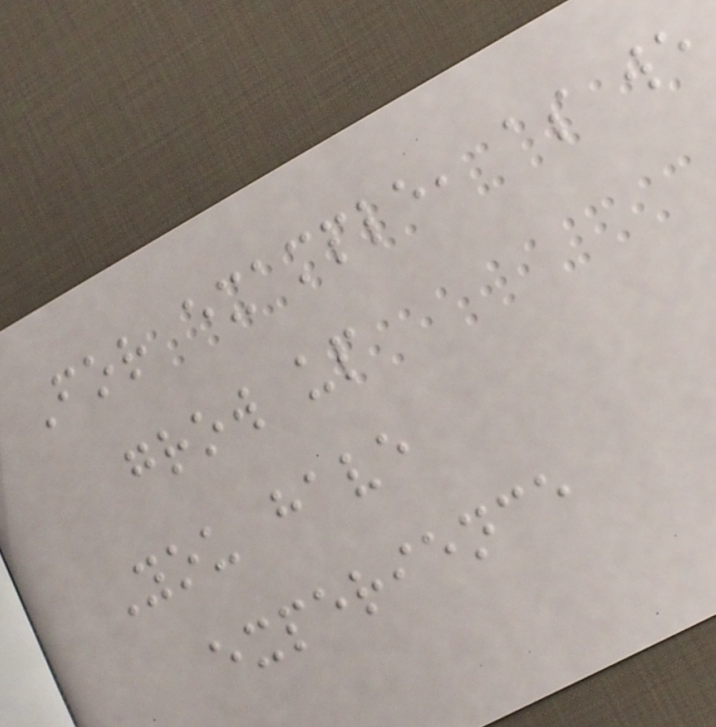For example, as we
grow up
You have
experience
